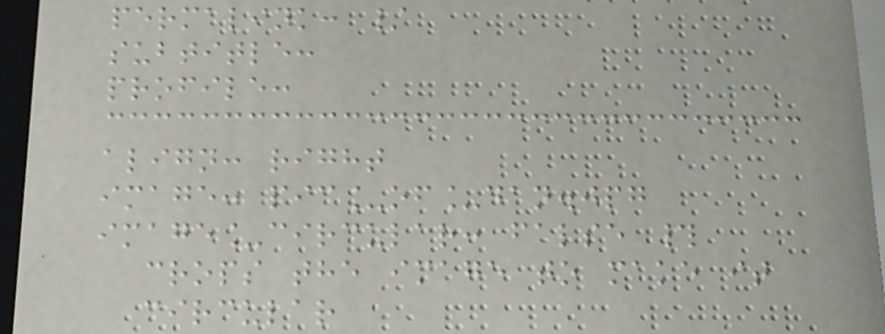permalink: /
subtitle:
profile:
align: right
image: pic_of_dan.jpg
image_circular: false #
crops the image to make it
circular
